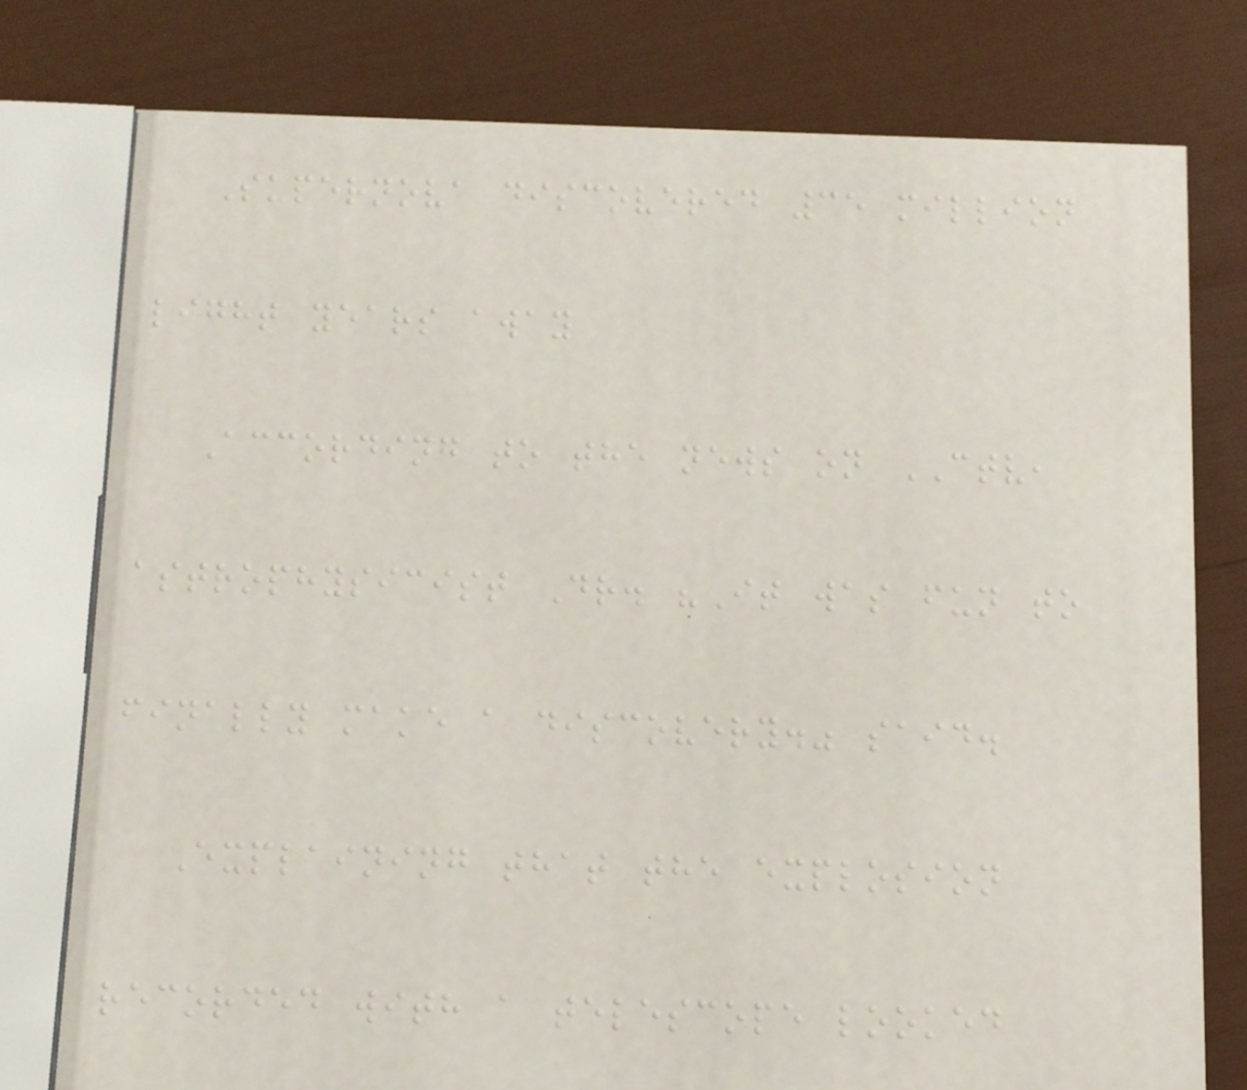Supernova discovered 35 million
light years away
According to the news on CTV,
astrophysicist Dr. "It was fun to
finally make a discovery." said.
Explaining that the explosion
recorded with a telescope looked
